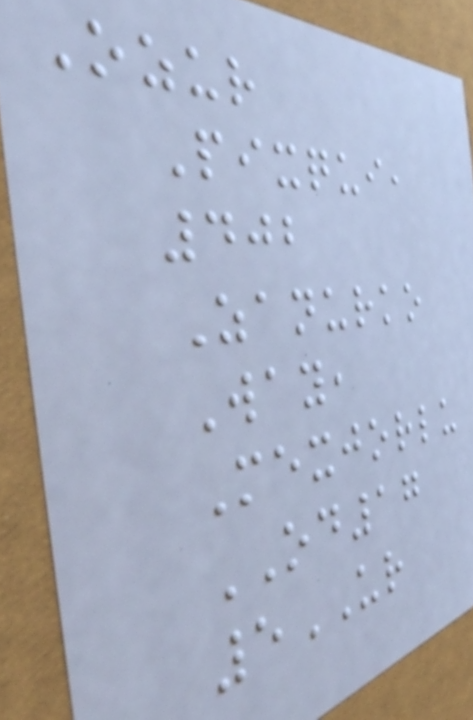Ozur
Pixqui,
402
Zanurko
Way,
Mexjorlu
OD17
5UR
